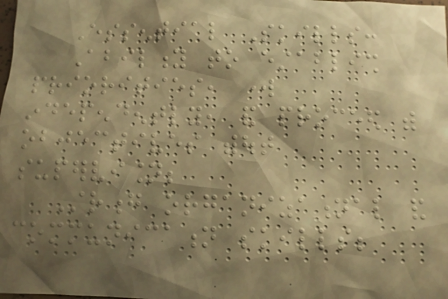Essential Skills:
Ability to establish
priorities, work
independently, and proceed with
objectives without
supervision;
Strong organizational and
communication skills;
